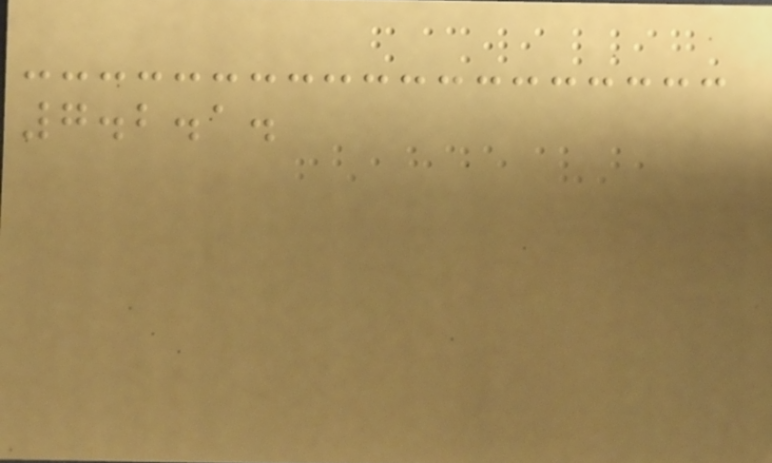7.2.1.
